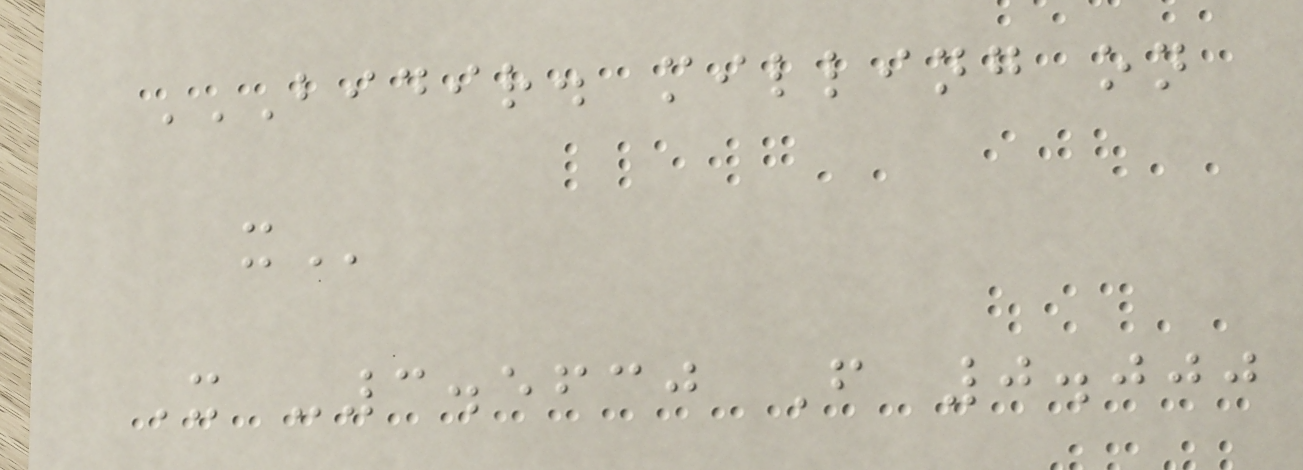BIDIR. MILLING ON
X
X -3.5630 F 0.000
